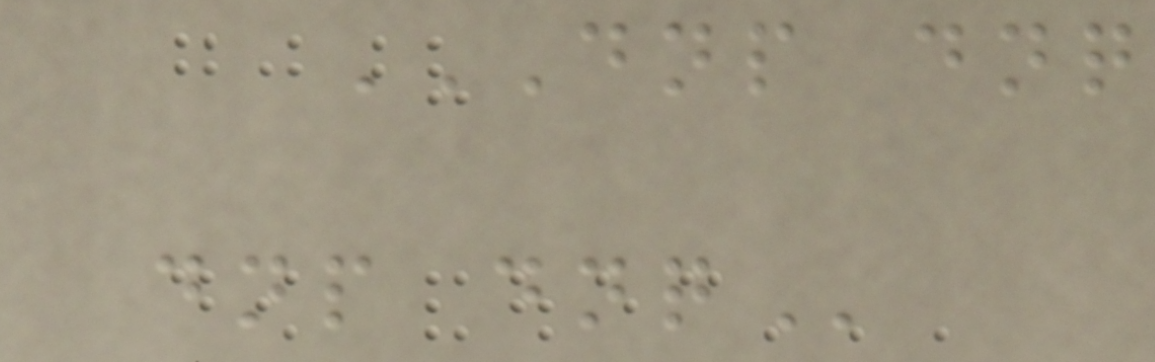DNP DNQ
DNP DNQ
